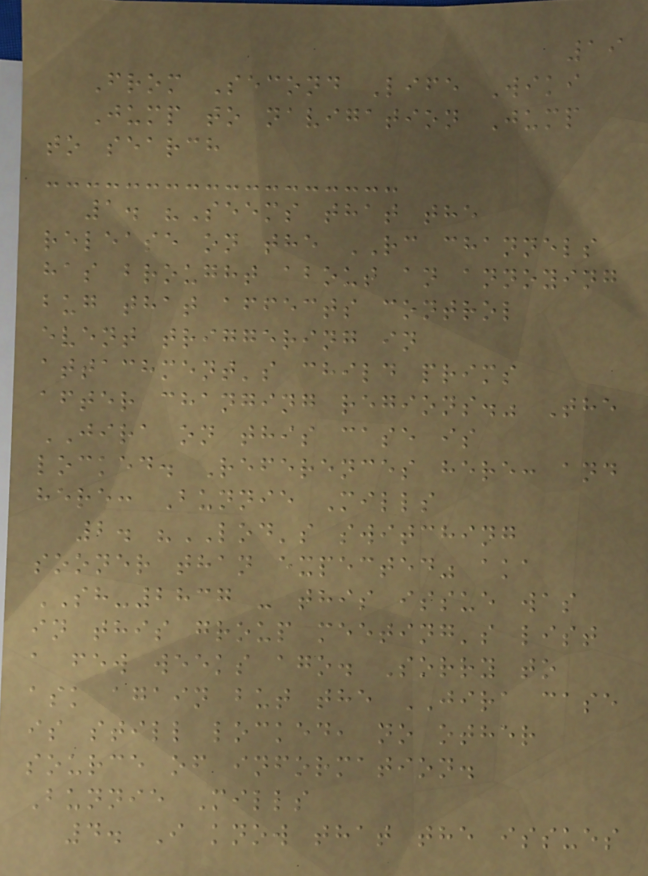19
From Second Life Wiki
Jump to navigation Jump
to search
1. "Seems that the
release on the RC channels
has brought about an annoying
bug that affects control
event triggering in
attachment's child prims
after changing regions." The
JIRA on this case is
locked. References here: and
here: Bunnie Mills
2. "LOD's switching
sooner than expected" aka
SH-2837 - this issue was
in this group meeting's list
a few weeks ago. Sorry to
ask again but the JIRA case
is still locked, no other
source of information.
Bunnie Mills
4. I know that the issues
